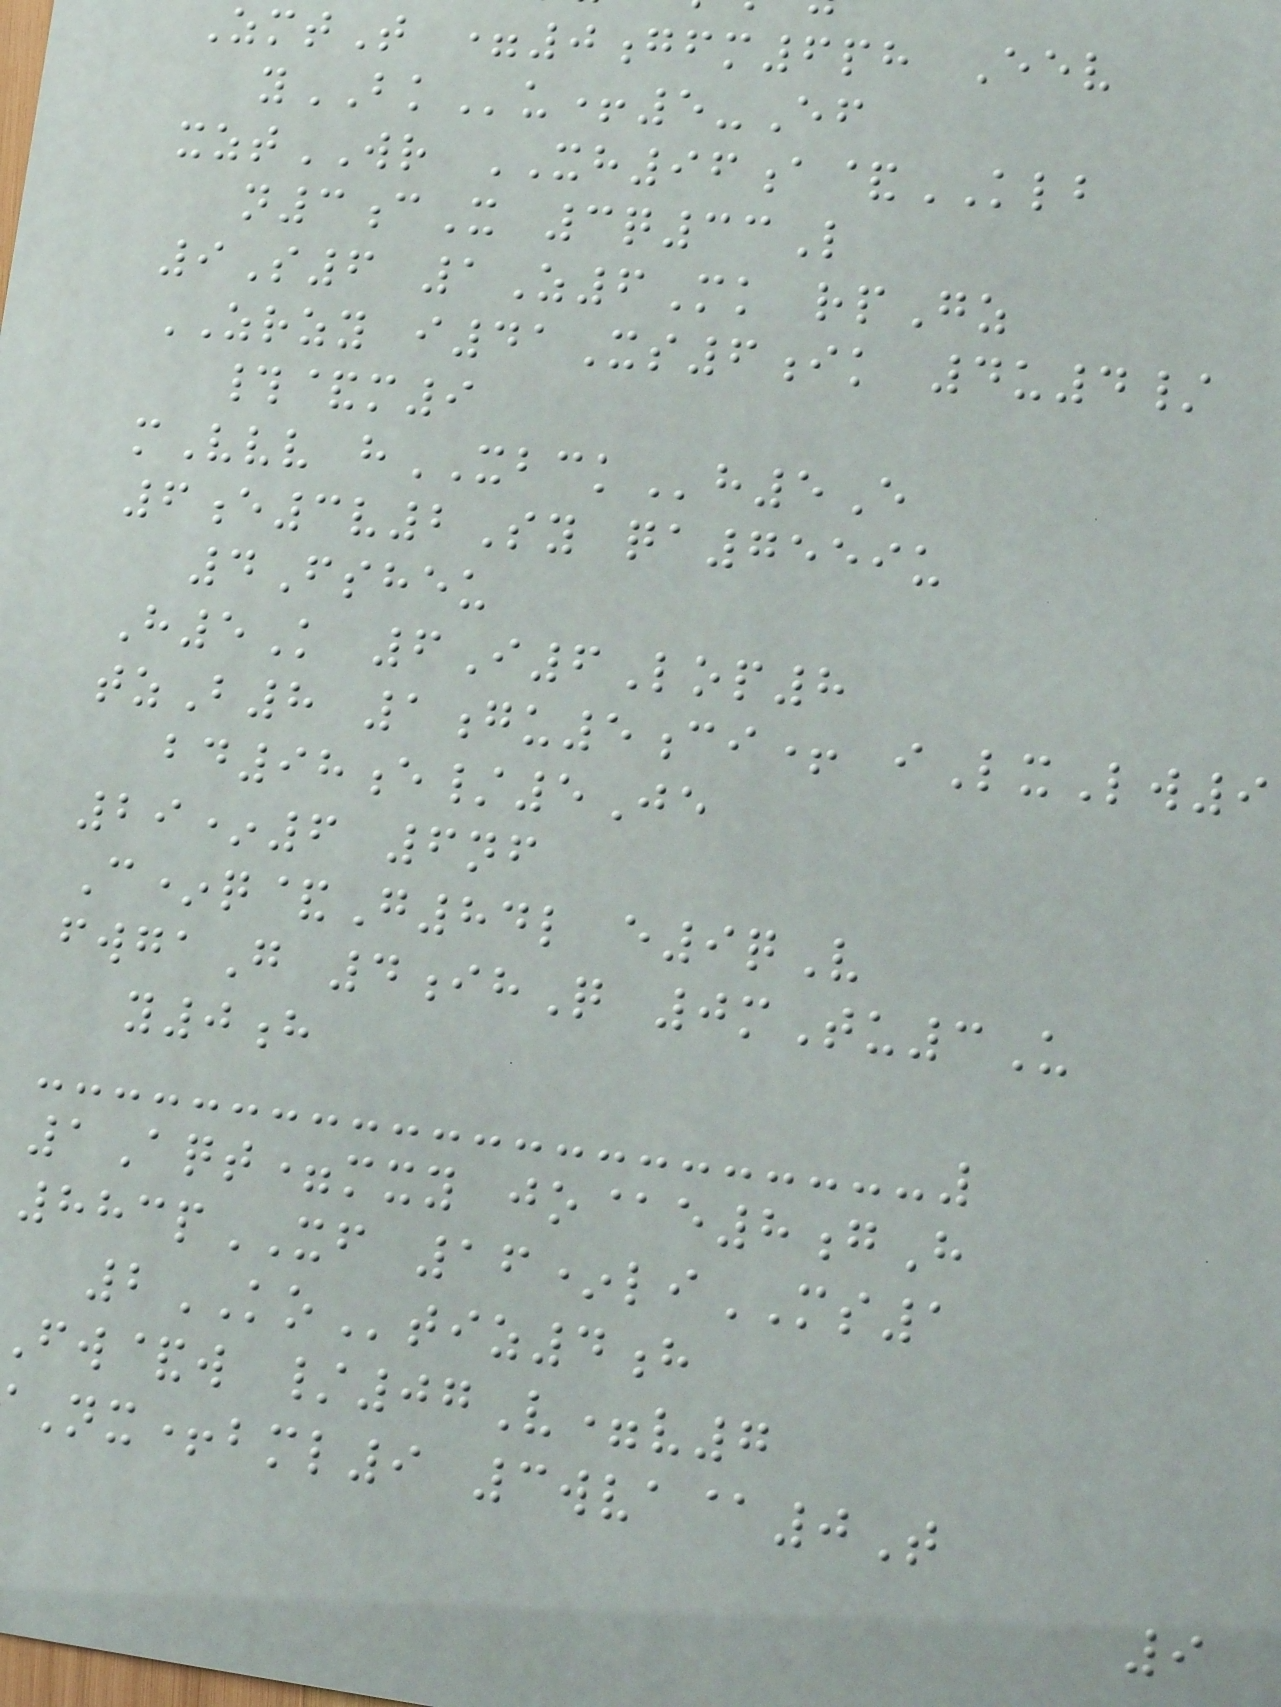ZmtT =0gfm6ph Eev
yBKu+5-Ef
xztWR XH96a&KLB
n3cX 3q33L
9S6 1Z6Mk rpGz
ZRZY i41Xs6ik 4u4/
#&m9
mVvv hXBCKh5E
6e3v2Sy qa7559u
4Fsheu
H5K 6I6Lop8
tzB8 1gu5ci+ iLxLw9
bd98e/5Je
29*6 6nf
C*q&G84l e9qV
fwgaG 4ihQ 0mTu3U
y0h
1Aqt=mxy jo@e8gH
883pXF 16*liMS1
2KOtiz4h
fw&w /07V=v7
Nx+bml9 3wva@0T
9
